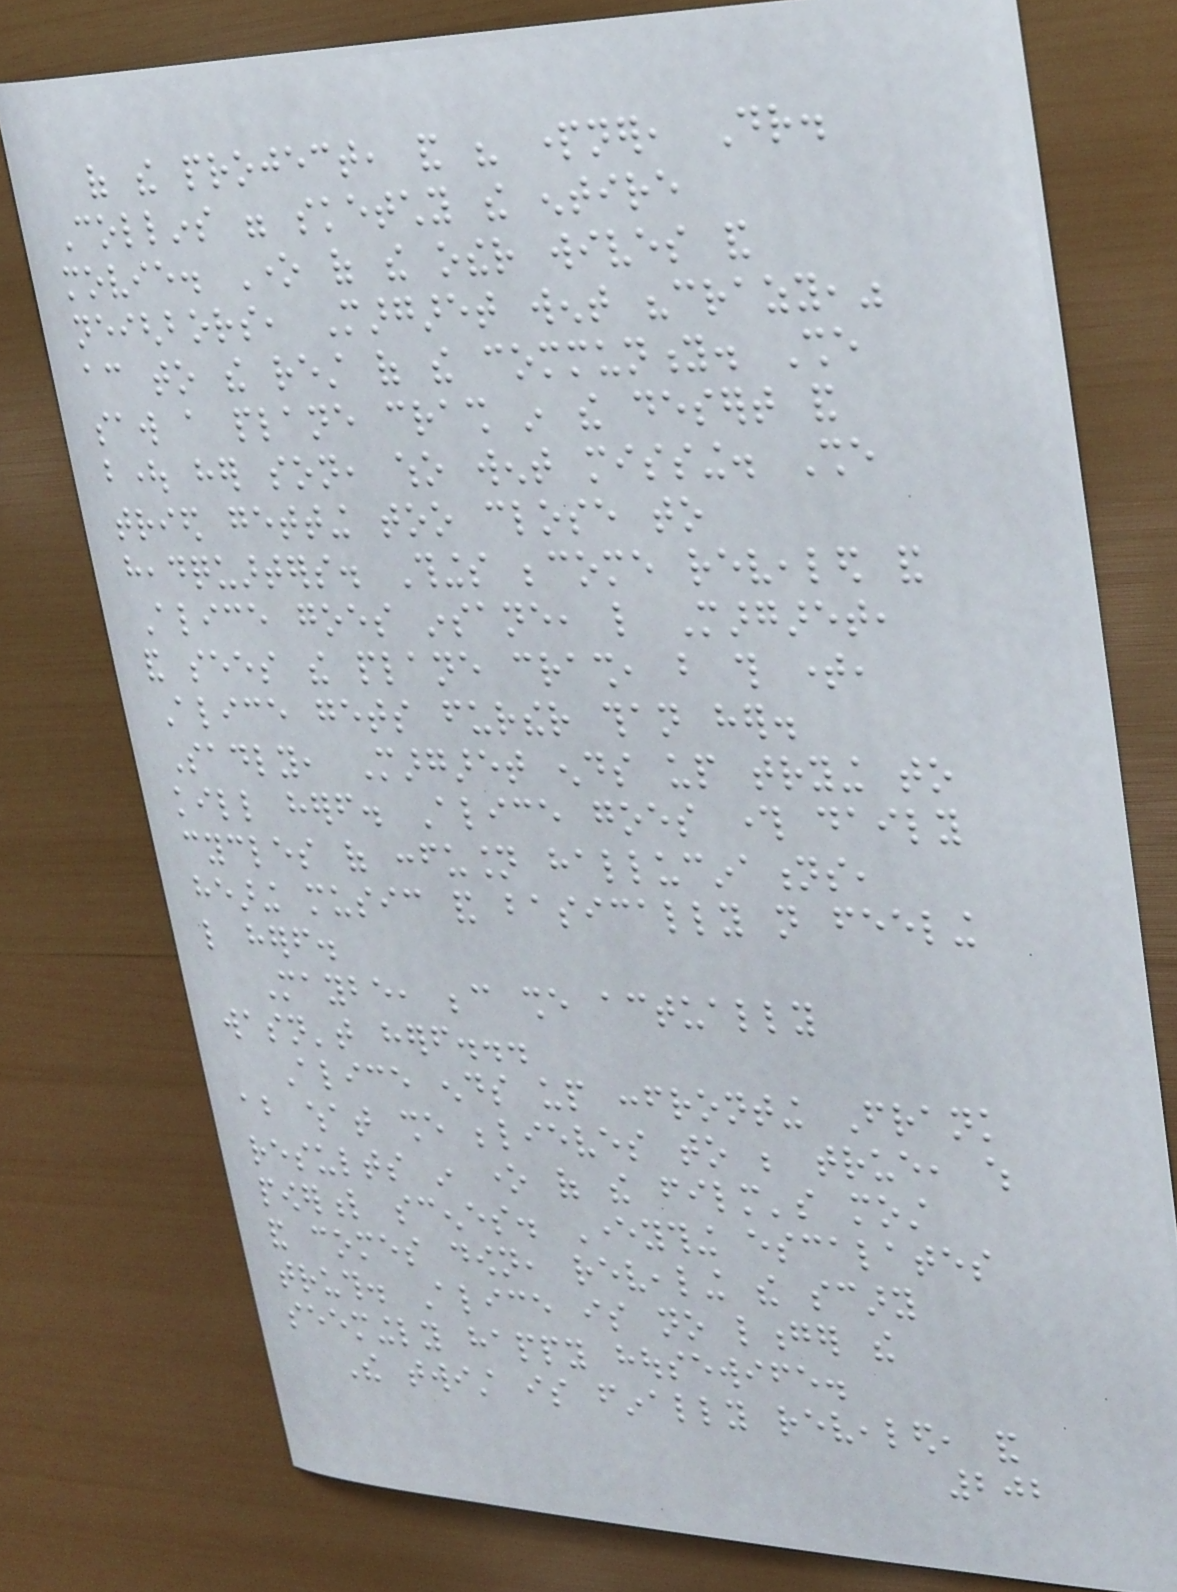of the project, and his partner, Dr.
Collins were sketchy the entire
movie. One of the other wives and
neighbors, Margaret went "crazy,"
according to the rest of the community. She
saw a plane crash in the desert and
bought her son, who went missing. She
tried getting too close to
headquarters. Things become revealed and
Alice goes insane, like Margaret,
and sees the plane crash, but this time,
Alice gets further than her.
Sadly, Margaret ends up trying to
kill herself. Alice goes through daily
cycles of confusion hallucinations,
hearing music and basically not feeling
like herself.
Maybe, because she actually
wasn't herself...
Alice ends up confronting Frank
about what she believes to be true, which
results in one of the film's most
powerful scenes. Everything escalates
and comes down, revealing the scary
truth. Alice is no longer the
seemingly happy housewife.
The twist is finally revealed, and
202
